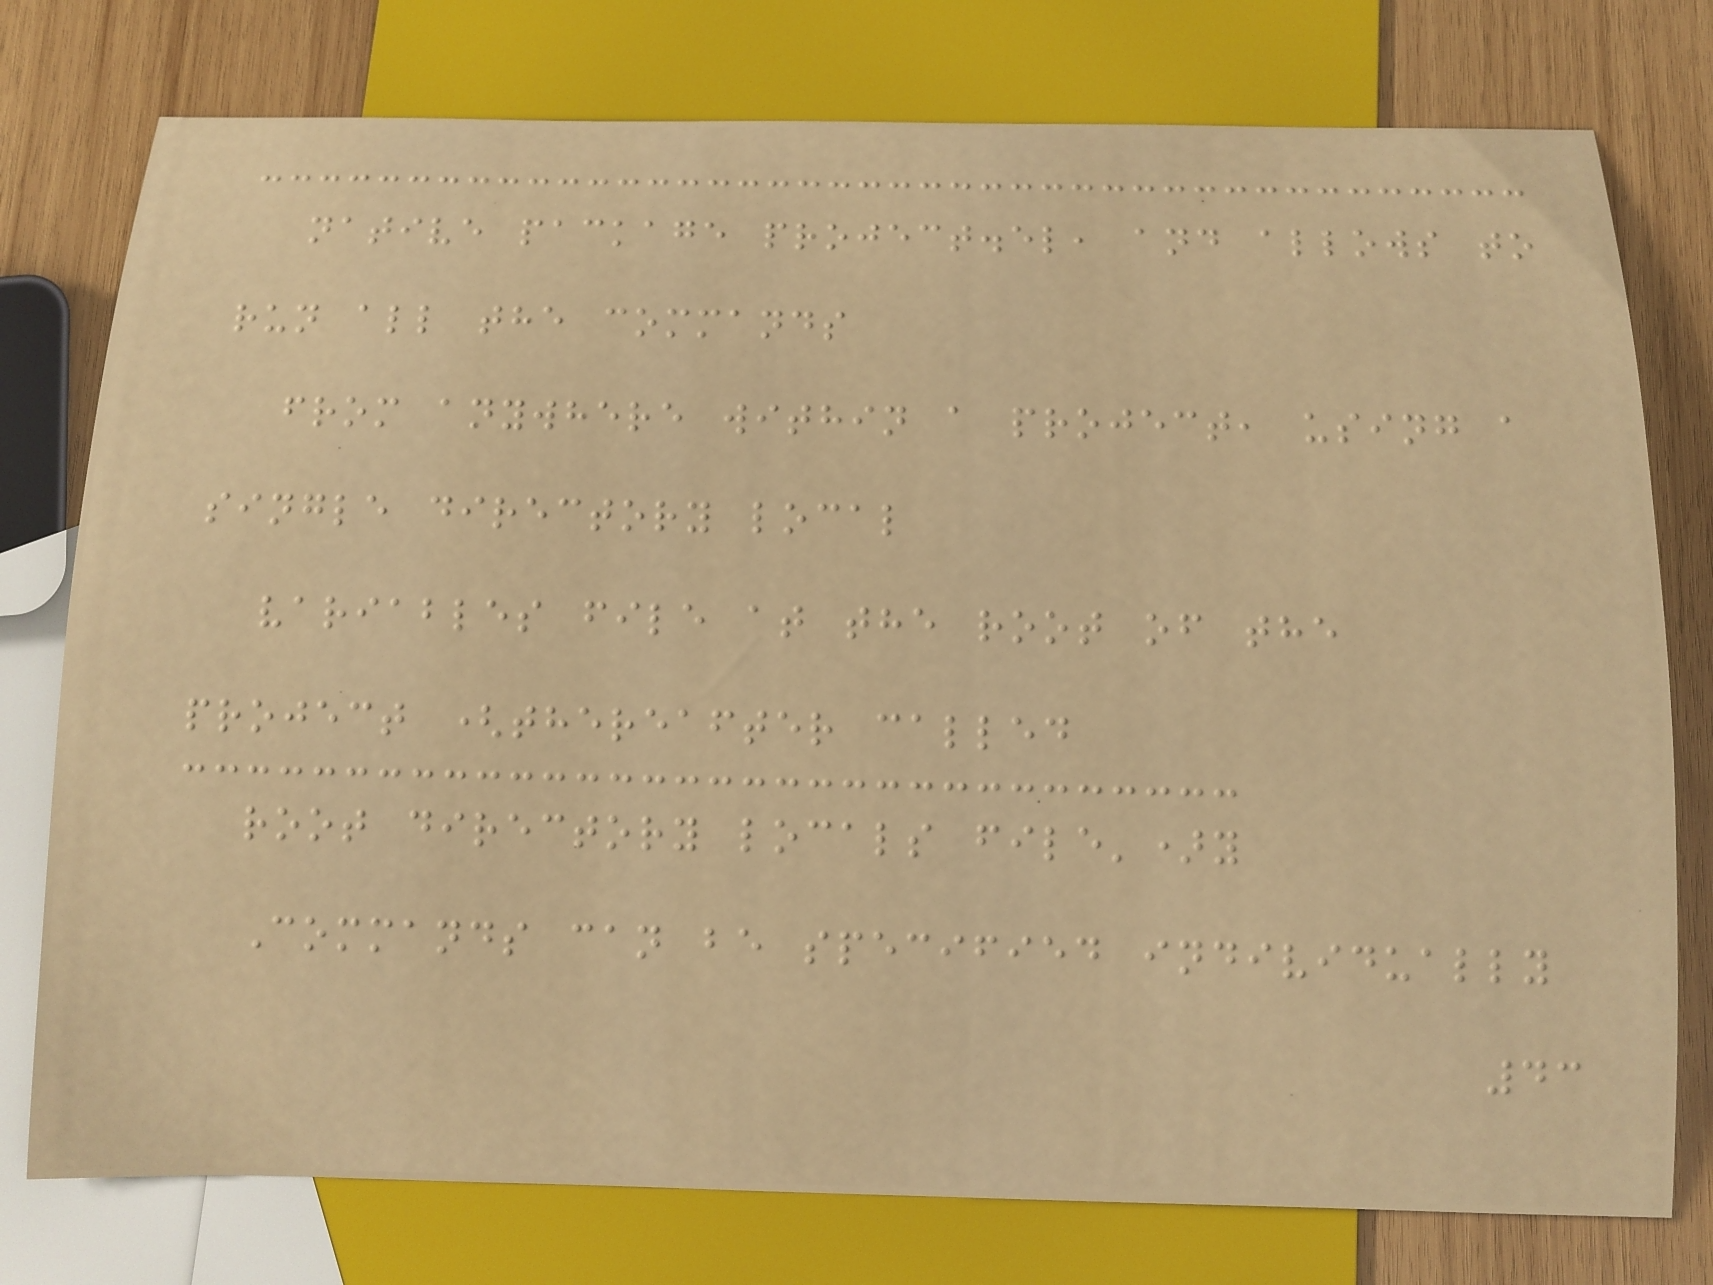native package project.el, and allows to
run all the commands
from anywhere within a project, using a
single directory local
variables file at the root of the
project (thereafter called
root directory locals file')y
Commands can be specified individually
43
